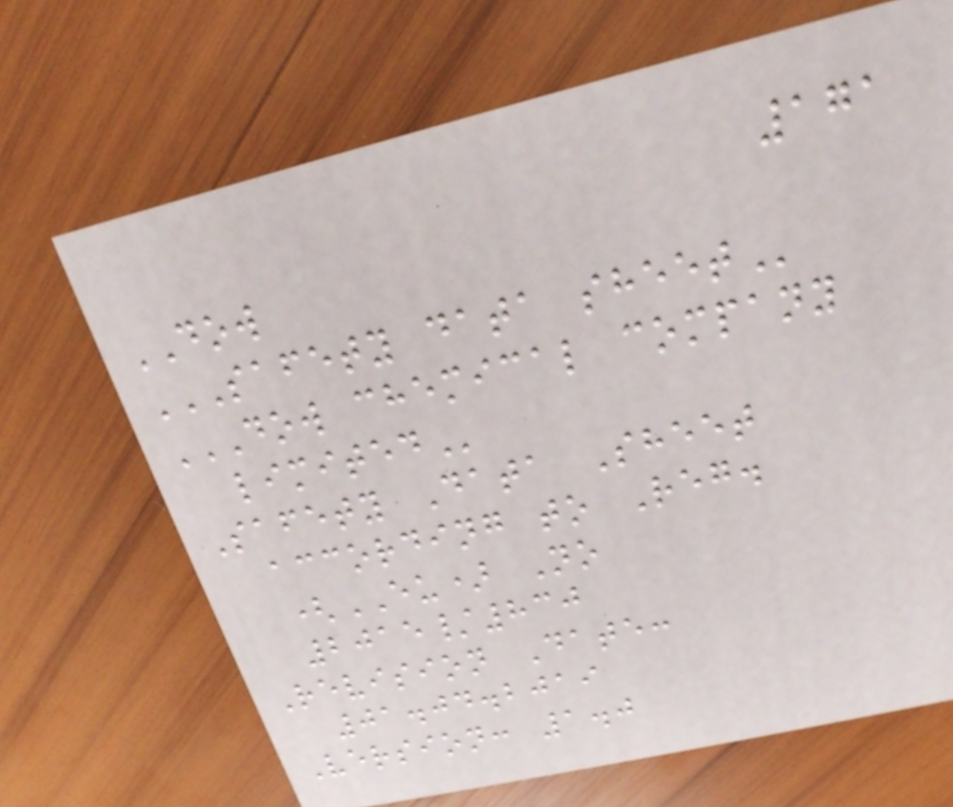171
DOW
SAFETY DATA SHEET
DOW CHEMICAL COMPANY
LIMITED
Safety Data Sheet
according to Reg.
(EU) No
2015/830
Revision Date:
01.04.2019
Version: 1.0
